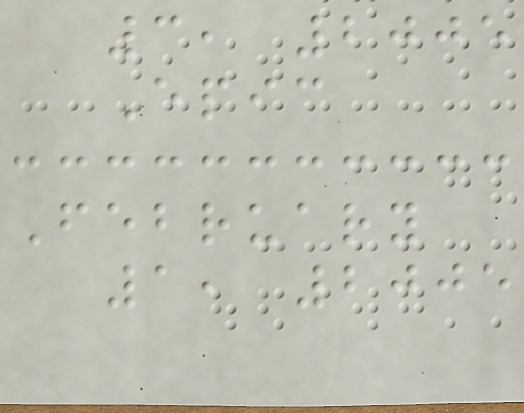3, 2005
Epic
February
1, 2005
